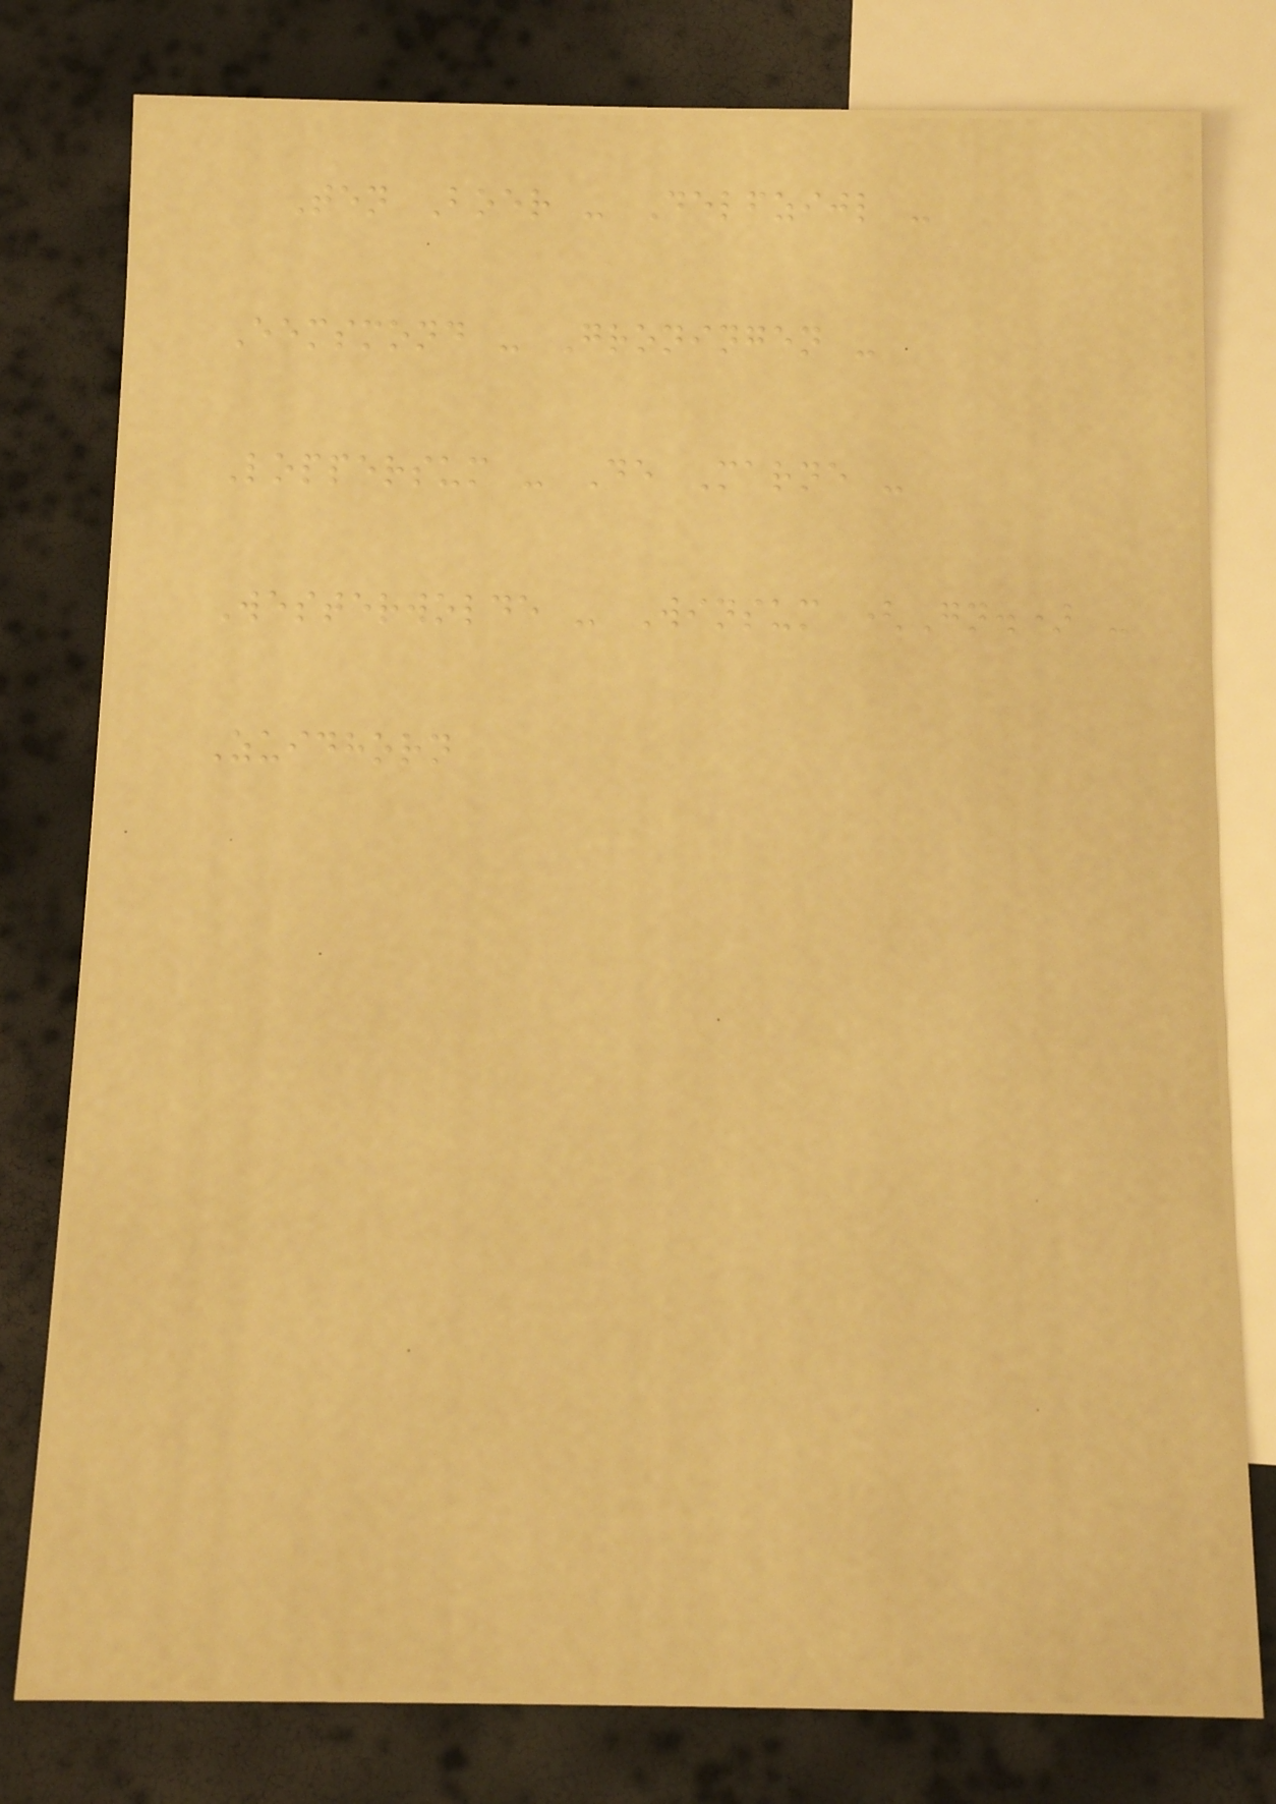Ten Boer - Delfzijl -
Eemsmond - Groningen -
Loppersum - De Marne -
Westerwolde - Winsum (Gn.) -
Zuidhorn
